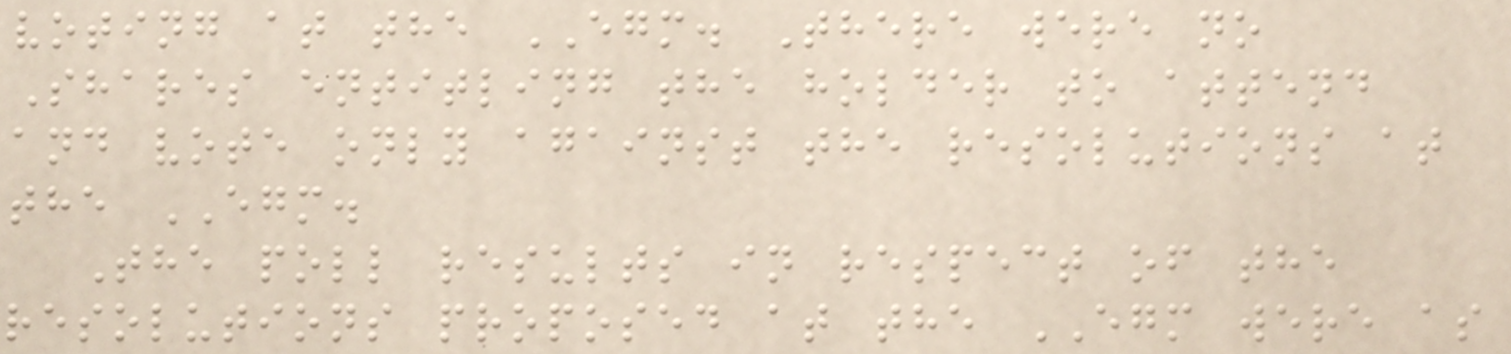voting at the EGM. There were no
Shares entitling the holder to attend
and vote only against the resolutions at
the EGM.
The poll results in respect of the
resolutions proposed at the EGM were as
